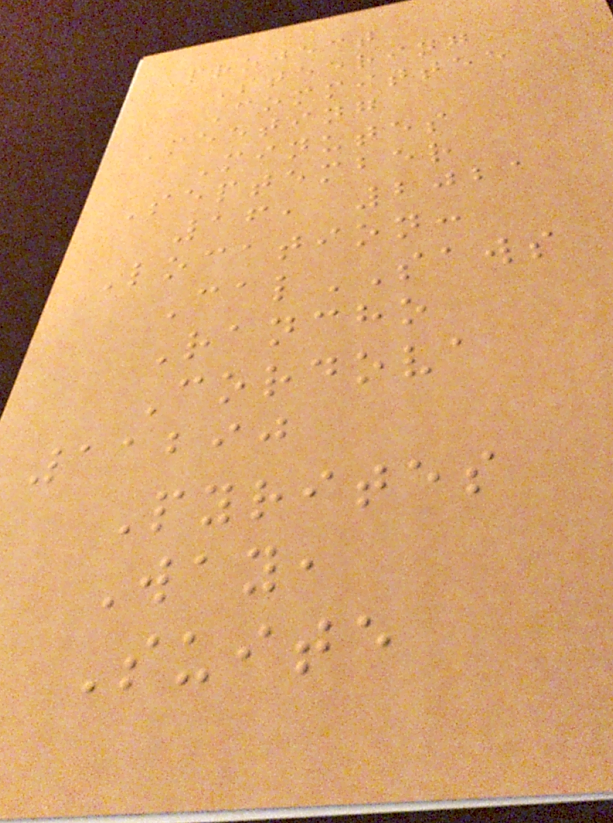Project
Steering
Committee
Meeting
Minutes
September
16, 2021
Location:
CalSAWS
Rancho
Cordova
11290
Pyrites
Way,
Suite
